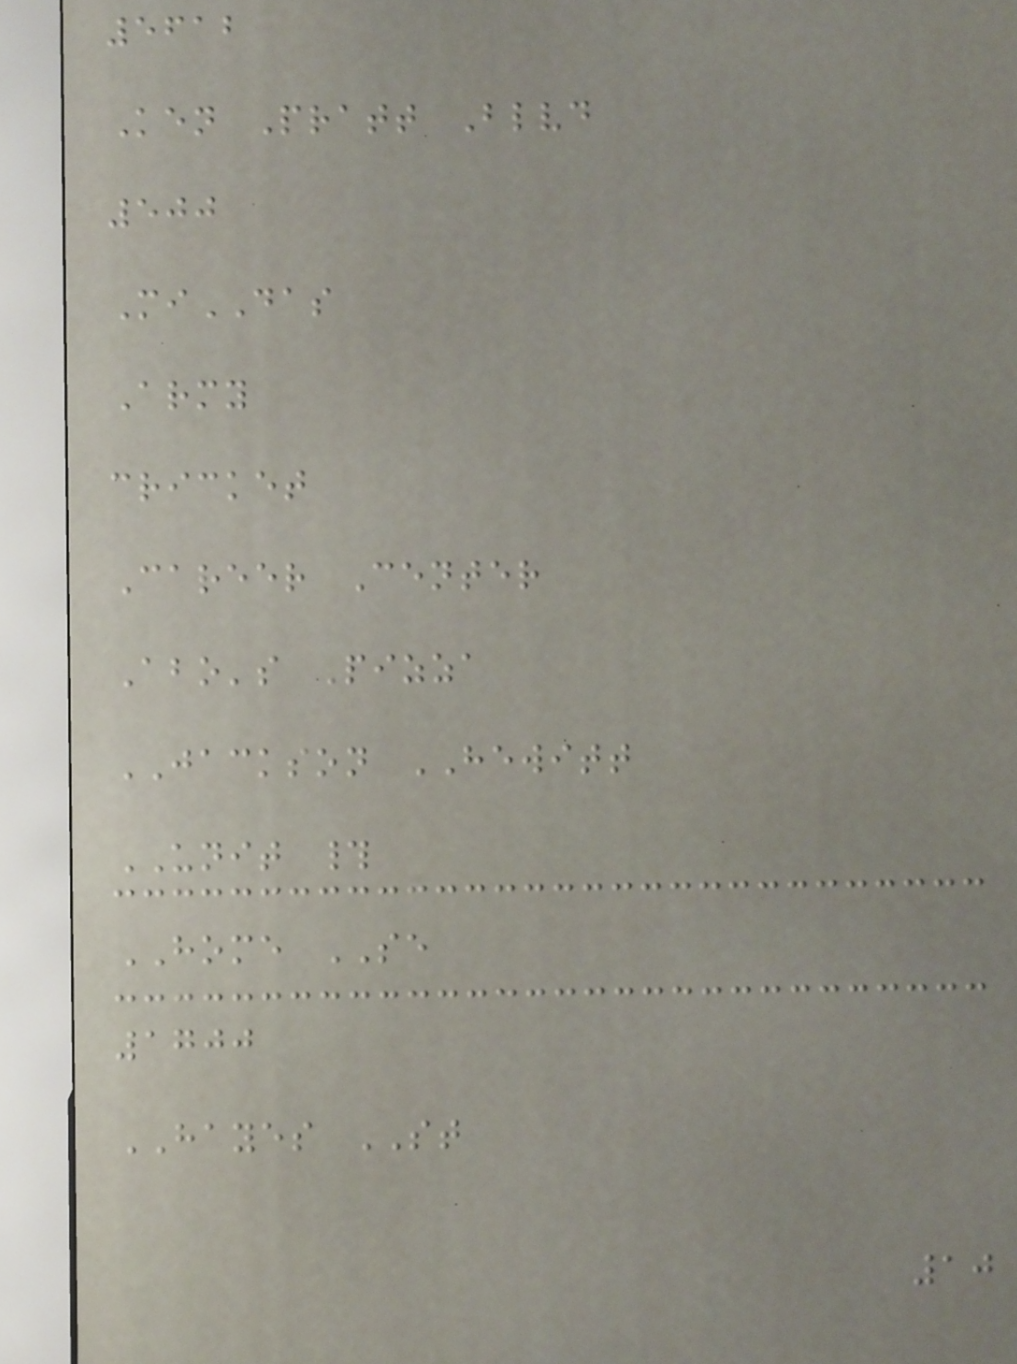5612
Ken Pratt Blvd
500
MiDAS
Army
cricket
Career Center
Abo's Pizza
JACKSON HEWITT
UNIT #
HOME SE
1700
HAYES ST
10
